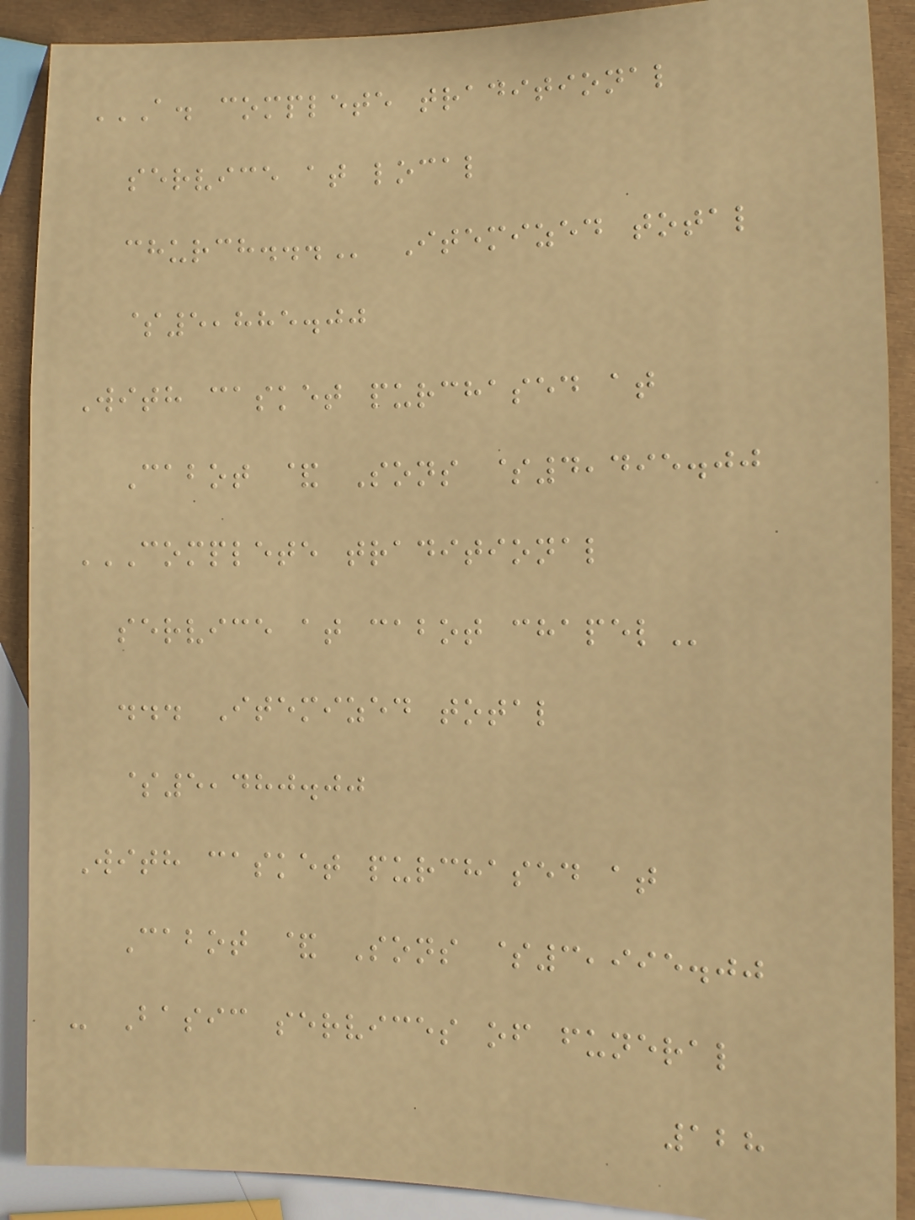A. COMPLETE TRADITIONAL
SERVICE AT LOCAL
CHURCH... Itemized total
$5,885.00
With casket purchased at
Cabot & Sons $4,495.00
COMPLETE TRADITIONAL
SERVICE AT CABOT CHAPEL
... Itemized total
$5,480.00
With casket purchased at
Cabot & Sons $3,995.00
- Basic services of funeral
128
